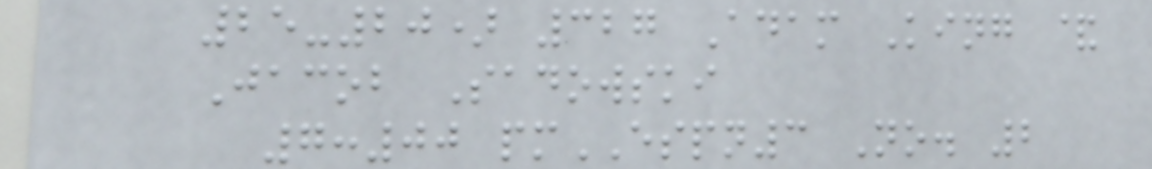25-20) 327 Adam King &
Jacob Sadowski
7:00 pmESPN3 No. 2
